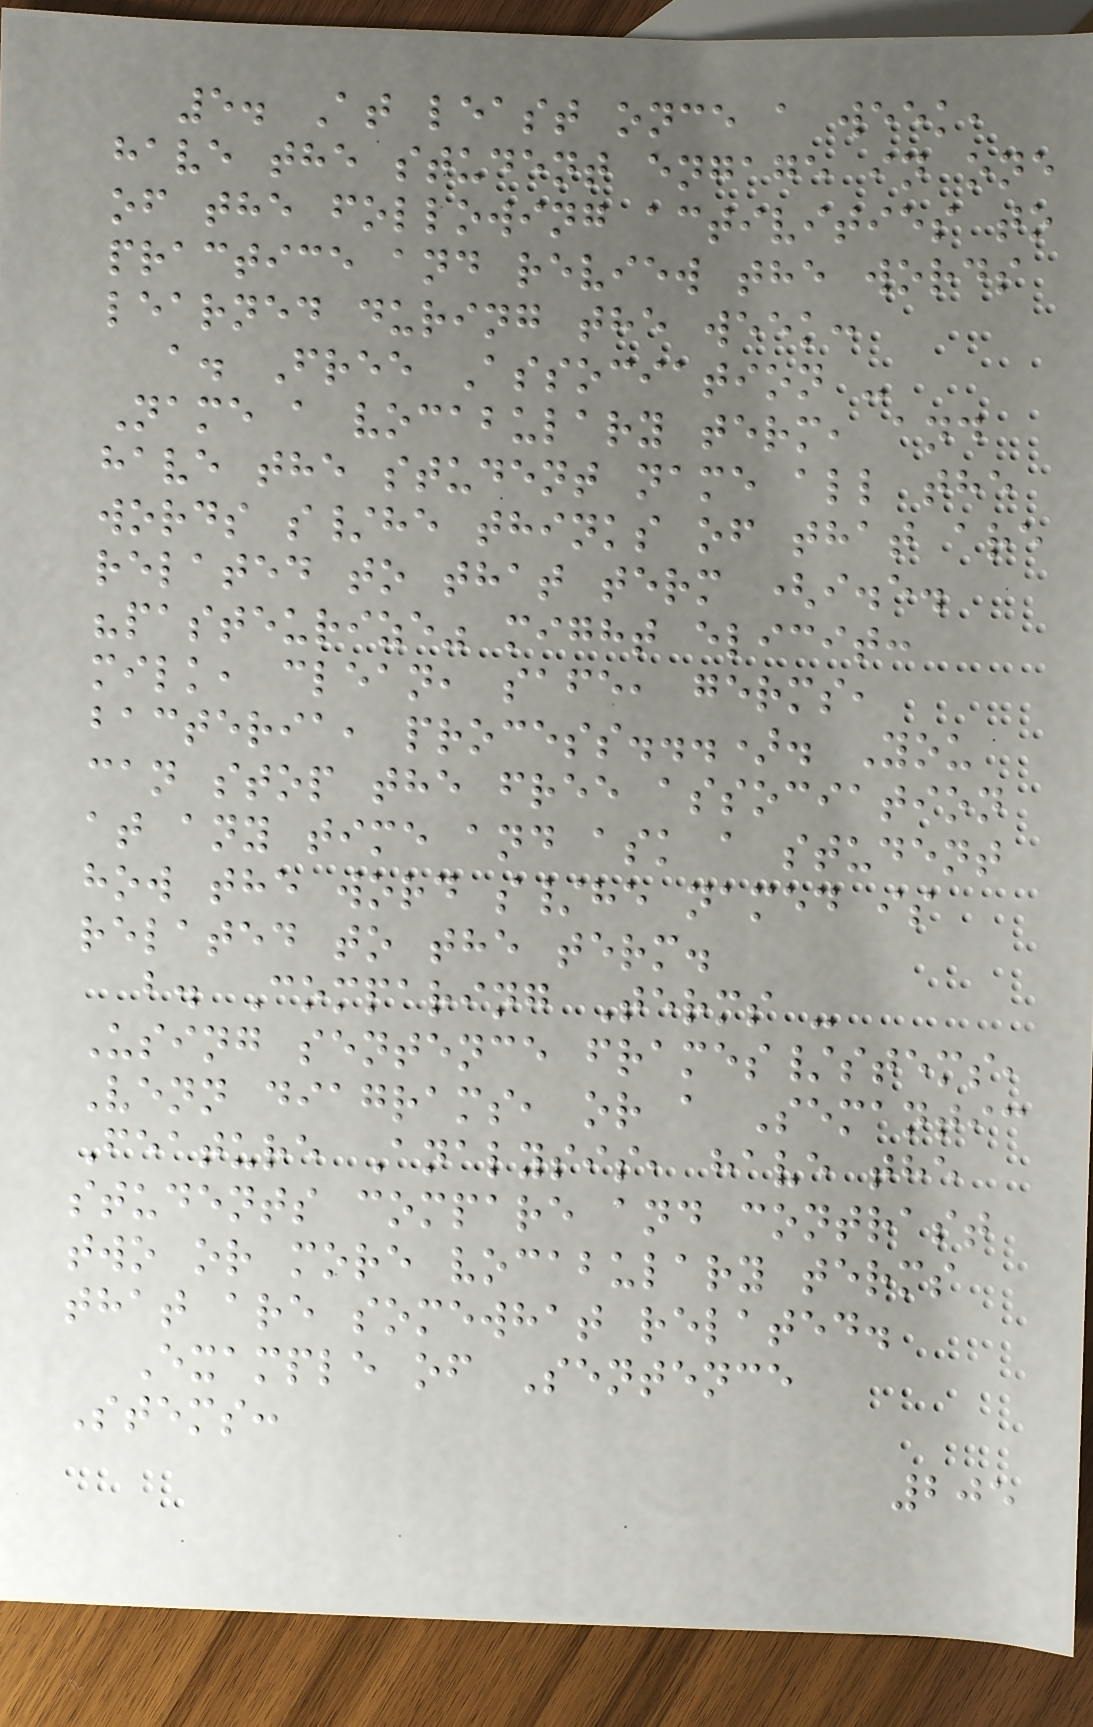5. At least once a week,
have the student engage in one
of the following activities to
practice and review the words
learned during the week:
a. Free Association -
Name a vocabulary term, and
have the student name all the
words s/he thinks of that are
related to that term (i.e.
"pasteurize" might elicit:
milk, clean, safe, germs,
bacteria, process...). You
can stop the free association
at any time and ask a student
how the word s/he named is
related to the term.
b. Comparing Terms -
Using sentence frames/stems,
Venn diagrams, or a Semantic
Feature Analysis, have the
students compare and contrast
two or more vocabulary terms
that are somewhat related.
Example of Sentence
Stems:
205
